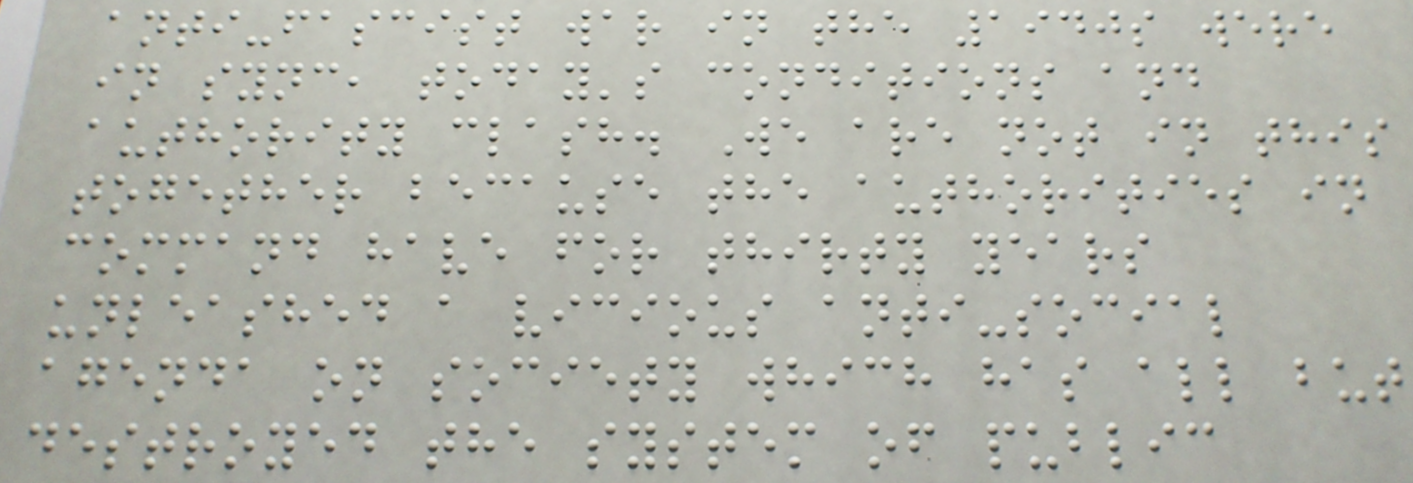anti-fascist war in the 1940s were
in sync, today's conditions and
authority clash. We are not in this
together because the authorities in
command have for thirty years
unleashed a vicious anti-social
agenda on society which has all but
destroyed the system of public
